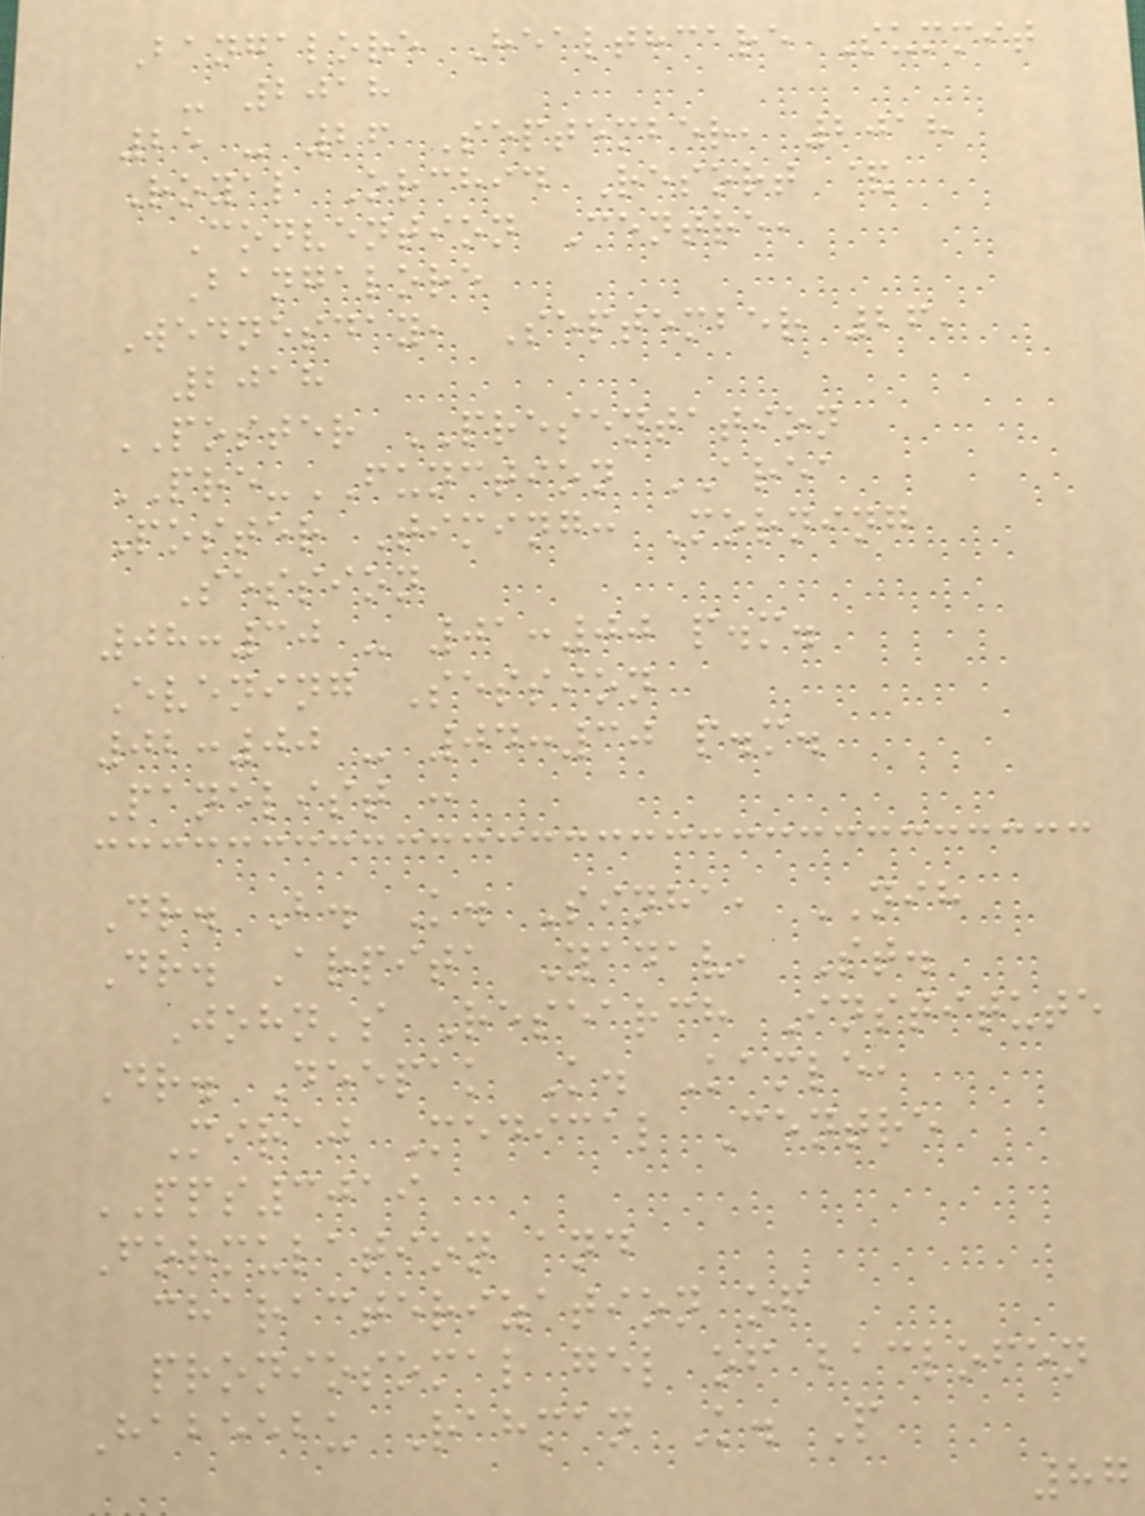Bangalore Healthcare Summit
- 2018
25 - 26 September, 2018
Royal Orchid Resort &
Convention Centre,
Bangalore
Wednesday, September 26,
2018
POSTER PRESENTATION
PRE-FUNCTION AREA
Poster Timing: Morning
Session
08:30 - 01:00 p.m.
Evening Session
02:00 - 04:30 p.m.
Panelist :
Dr. B. K. Sinha, NIH
Dr. Arpita Yadav, St.
John's Research Institute
Dr. Deepak K. Kamle,
Miraj Medical Centre
PPS3019
Formulation and
characterization of
proniosomal gel of baclofen
Habeebu Rahman K. P
87
